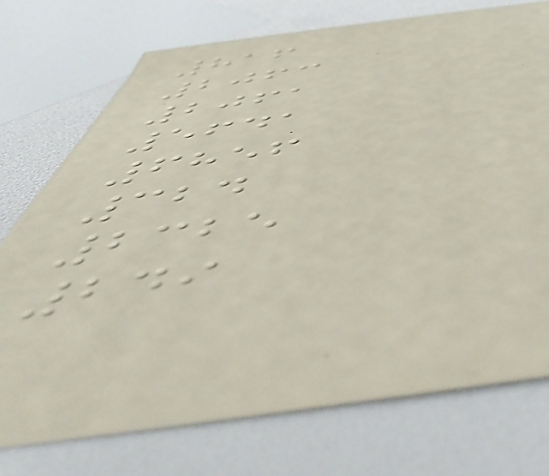816
2063
2061
5641
6856
324
2325
249
